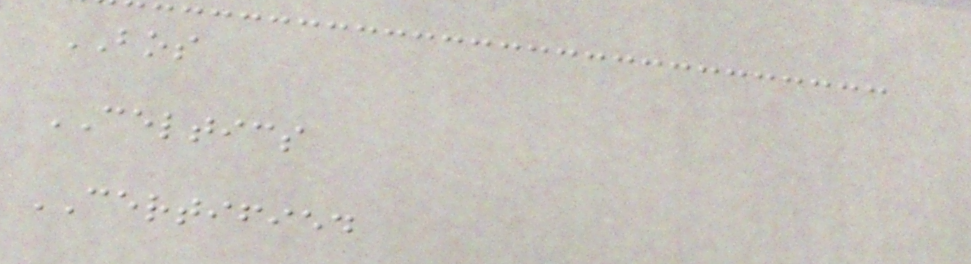BOS
CELTICS
CERTIFIED
